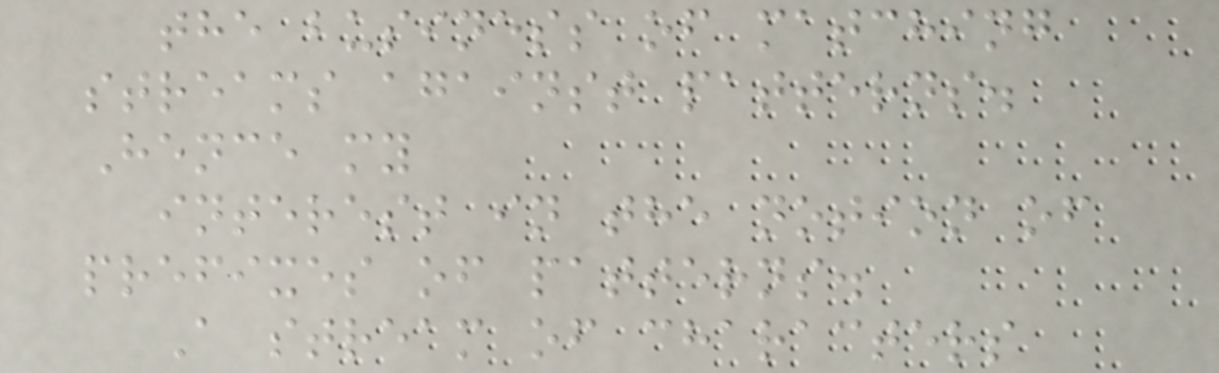the business of matching
streams against patterns.
Hence my
interest in the notion of
prefixes of patterns.
A stream of characters
